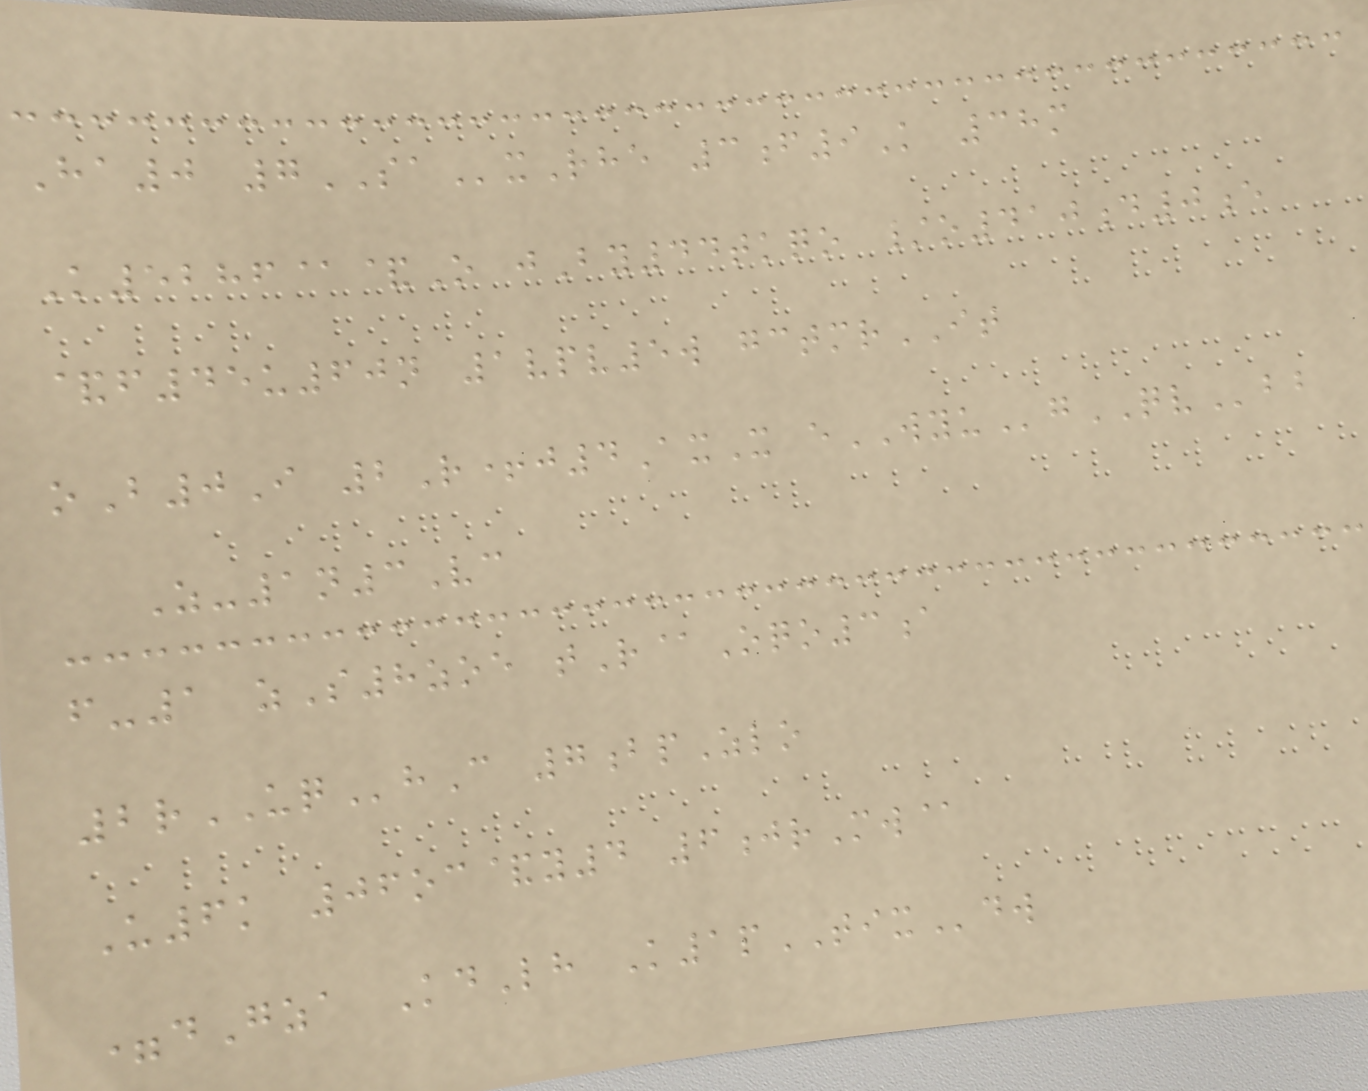Ha0 7SAxRhe 3f9K 38m
K5286@&O jBy44tkqo /o410d0e
&f45u60n 1vpv5w gctmrIT
oB0I 2R+j4AxX eWYUgQVbb
Z-1n3Vc
f-1 zS8zoe tR@Oqo3a
2rUQhC 7bpZlo
U6k 06oc&y4 6jrMw@
=dGza KdLh K1pTIXdw
